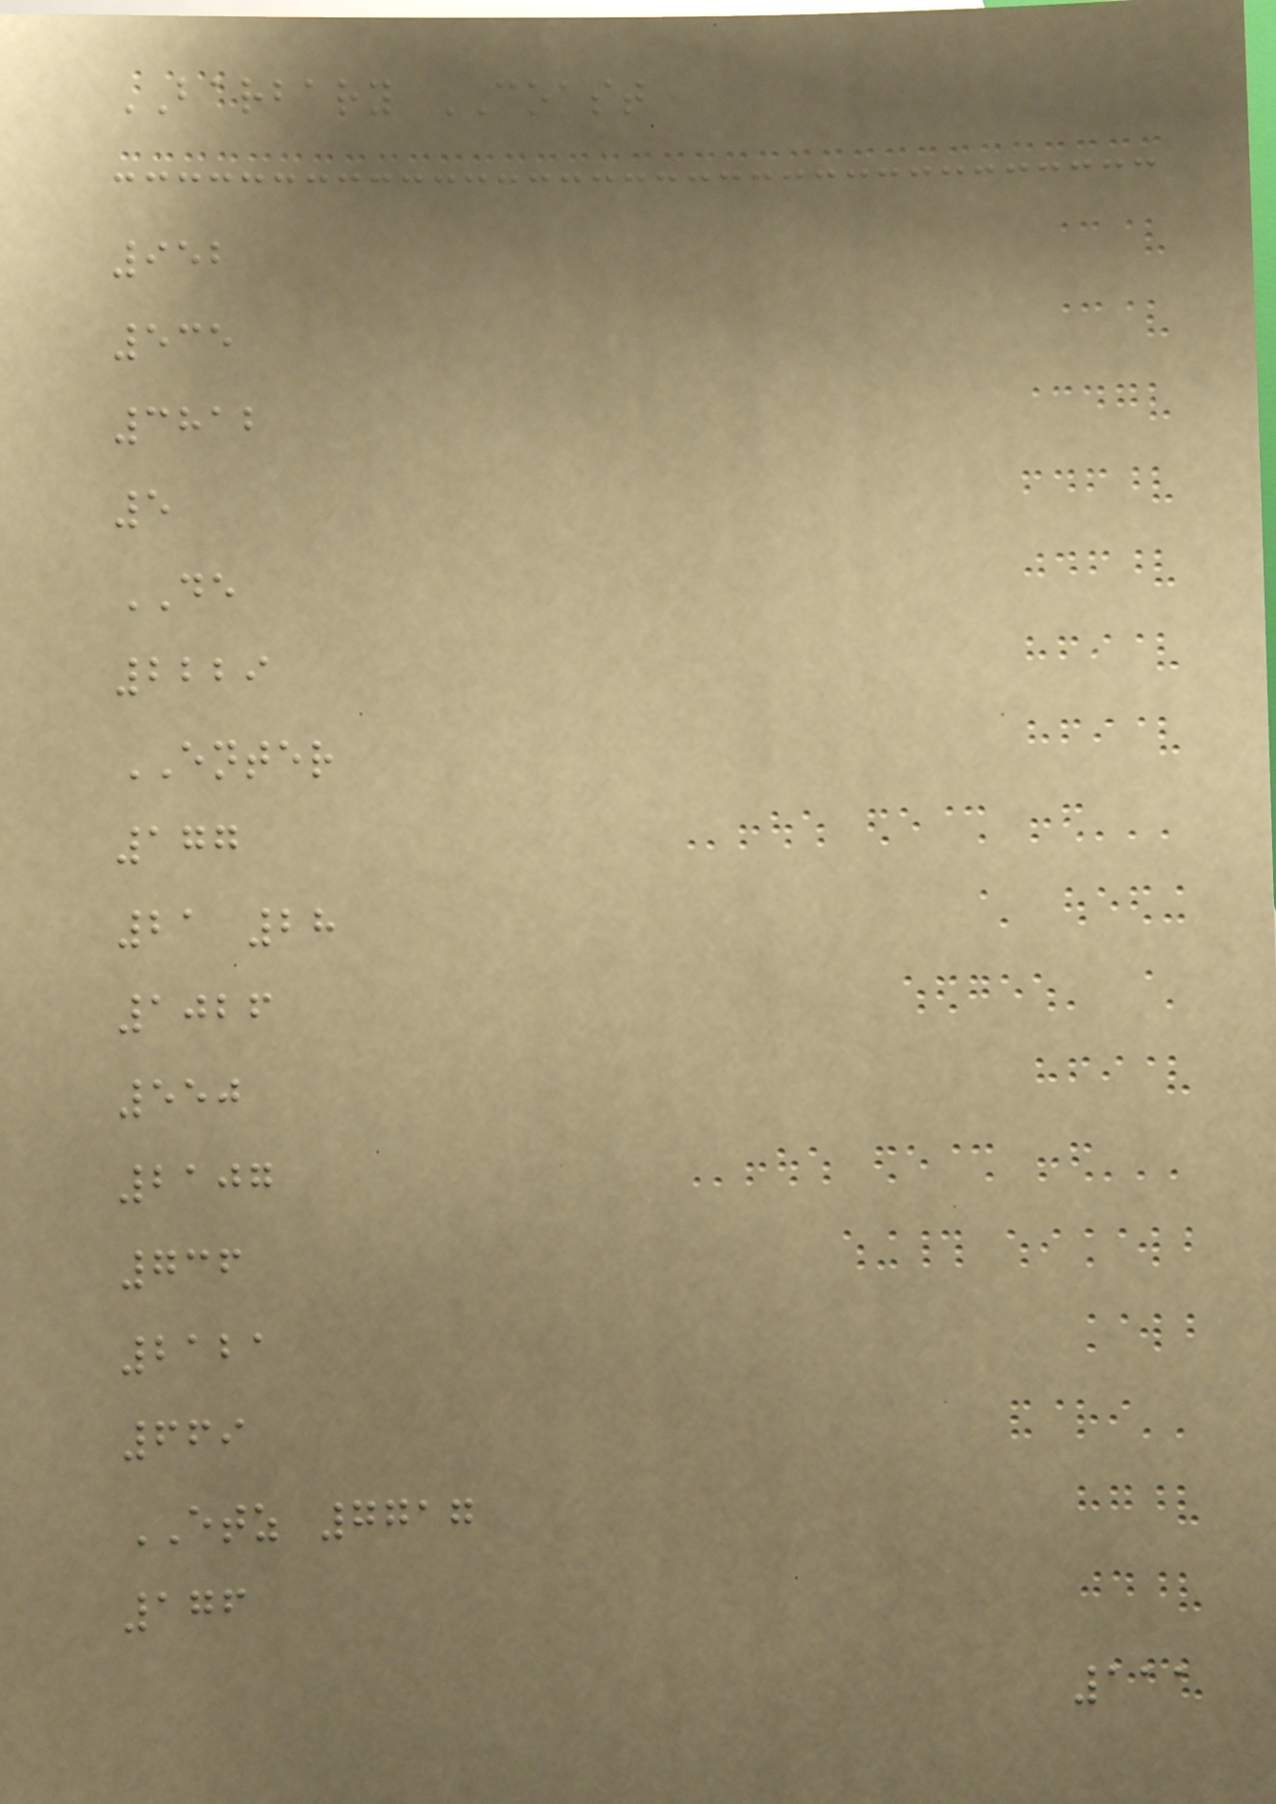BARBARY COAST
952
535
3812
5
DE
2229
ENTER
177
21 28
1026
550
2107
736
2121
669
ETZ 7717
176
111
